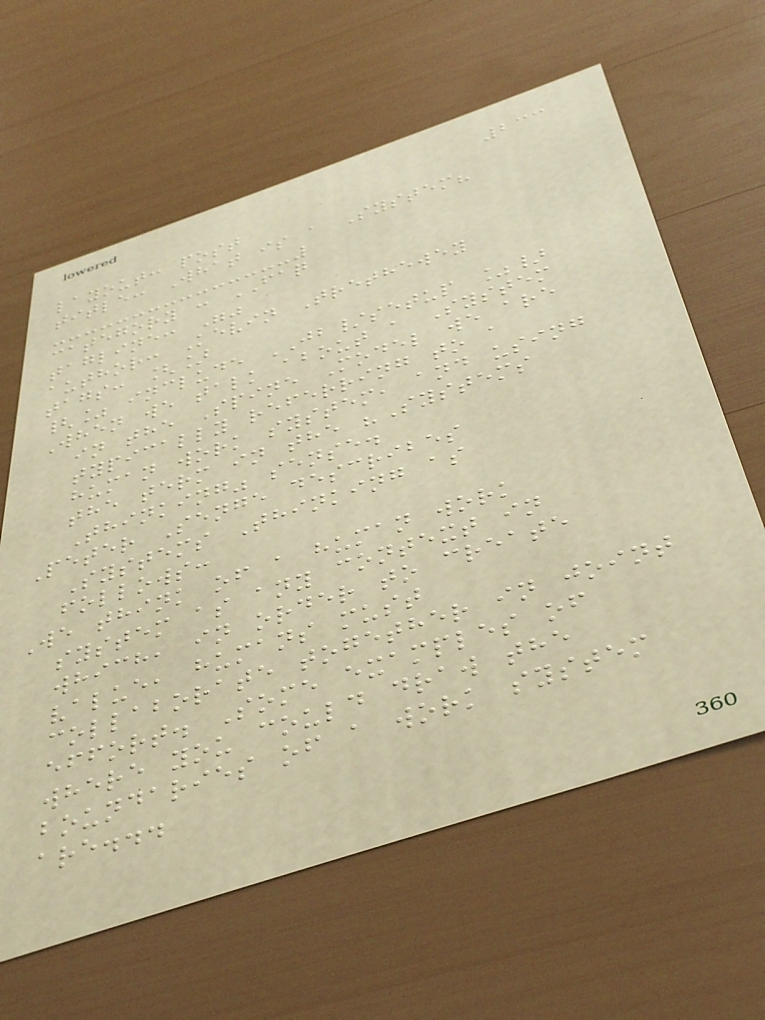233
layout: post
title: What is a System?
category : FAQ
tagline: ""
author: Kevin Trethewey
tags: []
{% include JB/setup %}
When we talk about a System
in the Spine Model we are
typically referring to a
human work system, and using
the term in the "Systems
Thinking" sense.
Peter Senge describes
Systems Thinking as
follows:
We think of a human work
system as any context in
which, in order to create
value, humans must
collaborate together in joint
effort. Some examples of
where you could draw the
boundaries of a work system
are...
